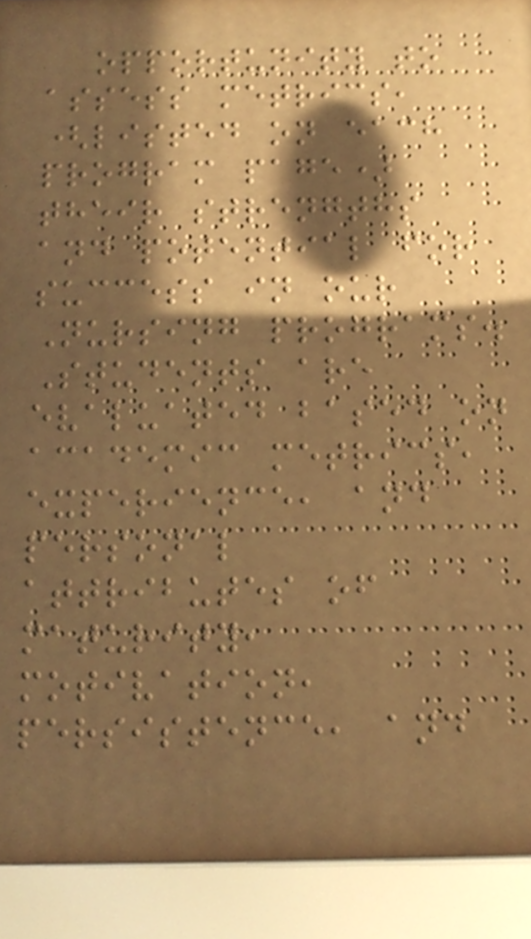opportunity to
assess metrics,
(listed on each
program page)
their strengths
and potential for
success in our
Nursing programs.
Students are
evaluated based on
academic metrics,
experience, and
personal
attributes of
maturity,
motivation,
persistence, and
